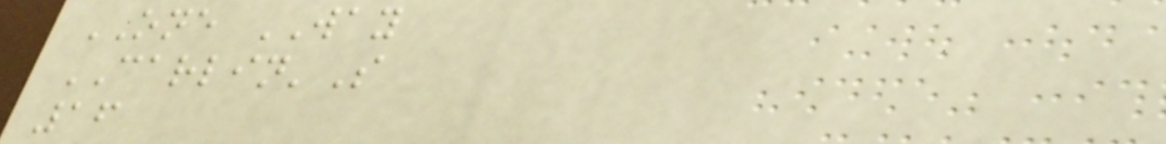ONE WAY
CARLIN'S
16
